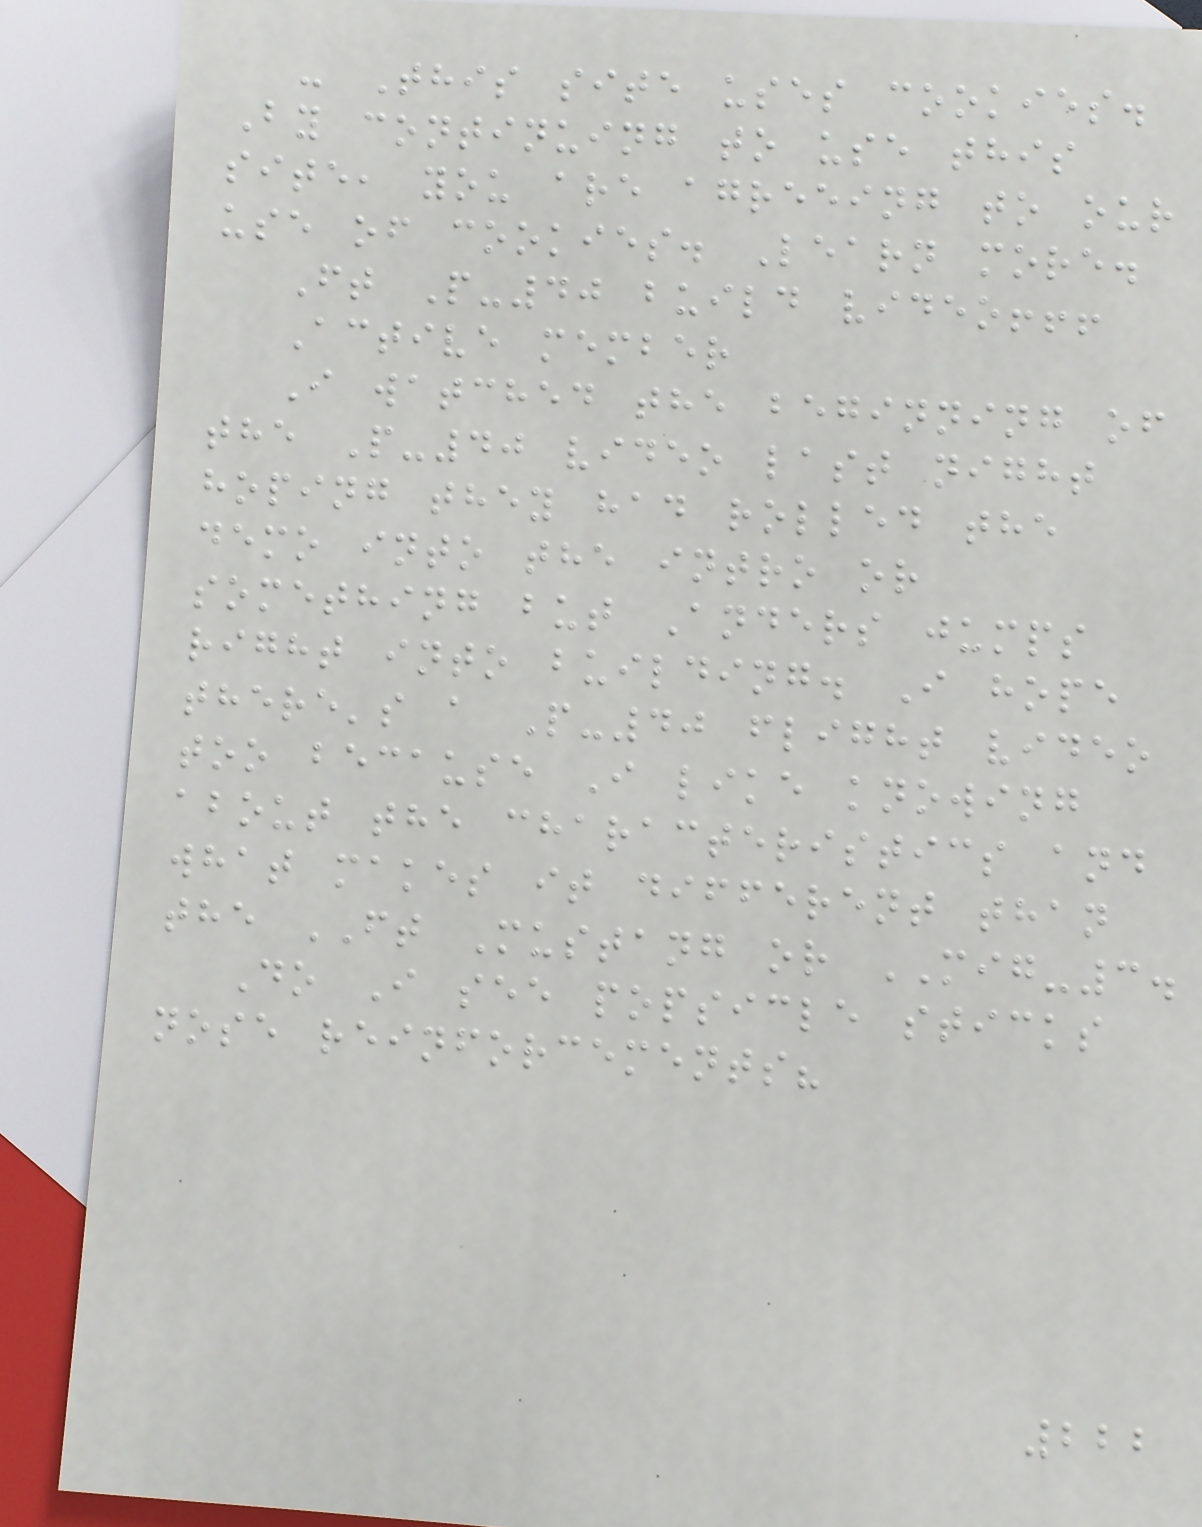- This site uses cookies.
By continuing to use this
site, you are agreeing to our
use of cookies. Learn more.
Ft P-40 build video!!!
Active member
I watched the beginning of
the P-40 video last night
hoping they had rolled the
demo into the intro or
something but Anders jumps
right into building. I hope
there's a P-40 flight video
too because I like knowing
about the characteristics and
what makes it different than
the FT Mustang or MIG-3.
Do I see popsicle sticks
nose reinforcements?
222
